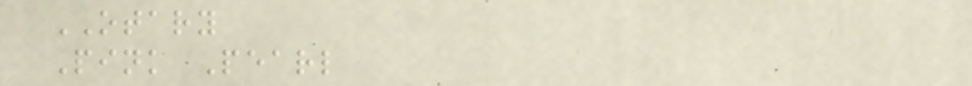OTARY
Pink Pearl
